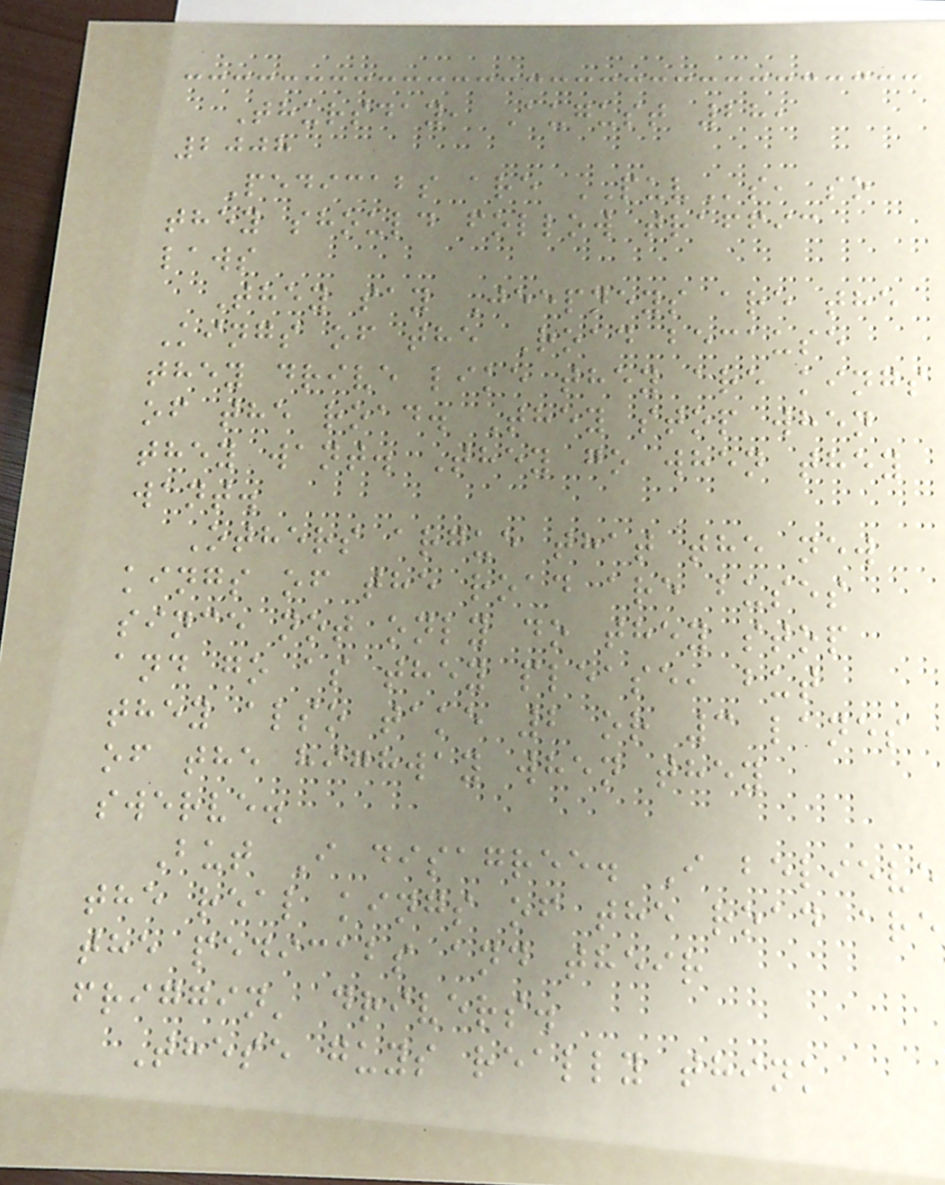Thursday, August 28,
2008
Pedicabs are PUVs, so
they should follow traffic
laws
They say Jeepneys are the
Kings of the Road because
they drive like they are kings
of the road. They stop when
they want. They go when they
want.
Others argue that the new
kings of the road are buses
since not only do they stop
and go as they please, but
they also take 2 or 3 lanes
of the highway when they
swerve.
But I disagree. I believe
the real kings of the road are
the pedicabs and their
friggin' drivers.
These guys really think
